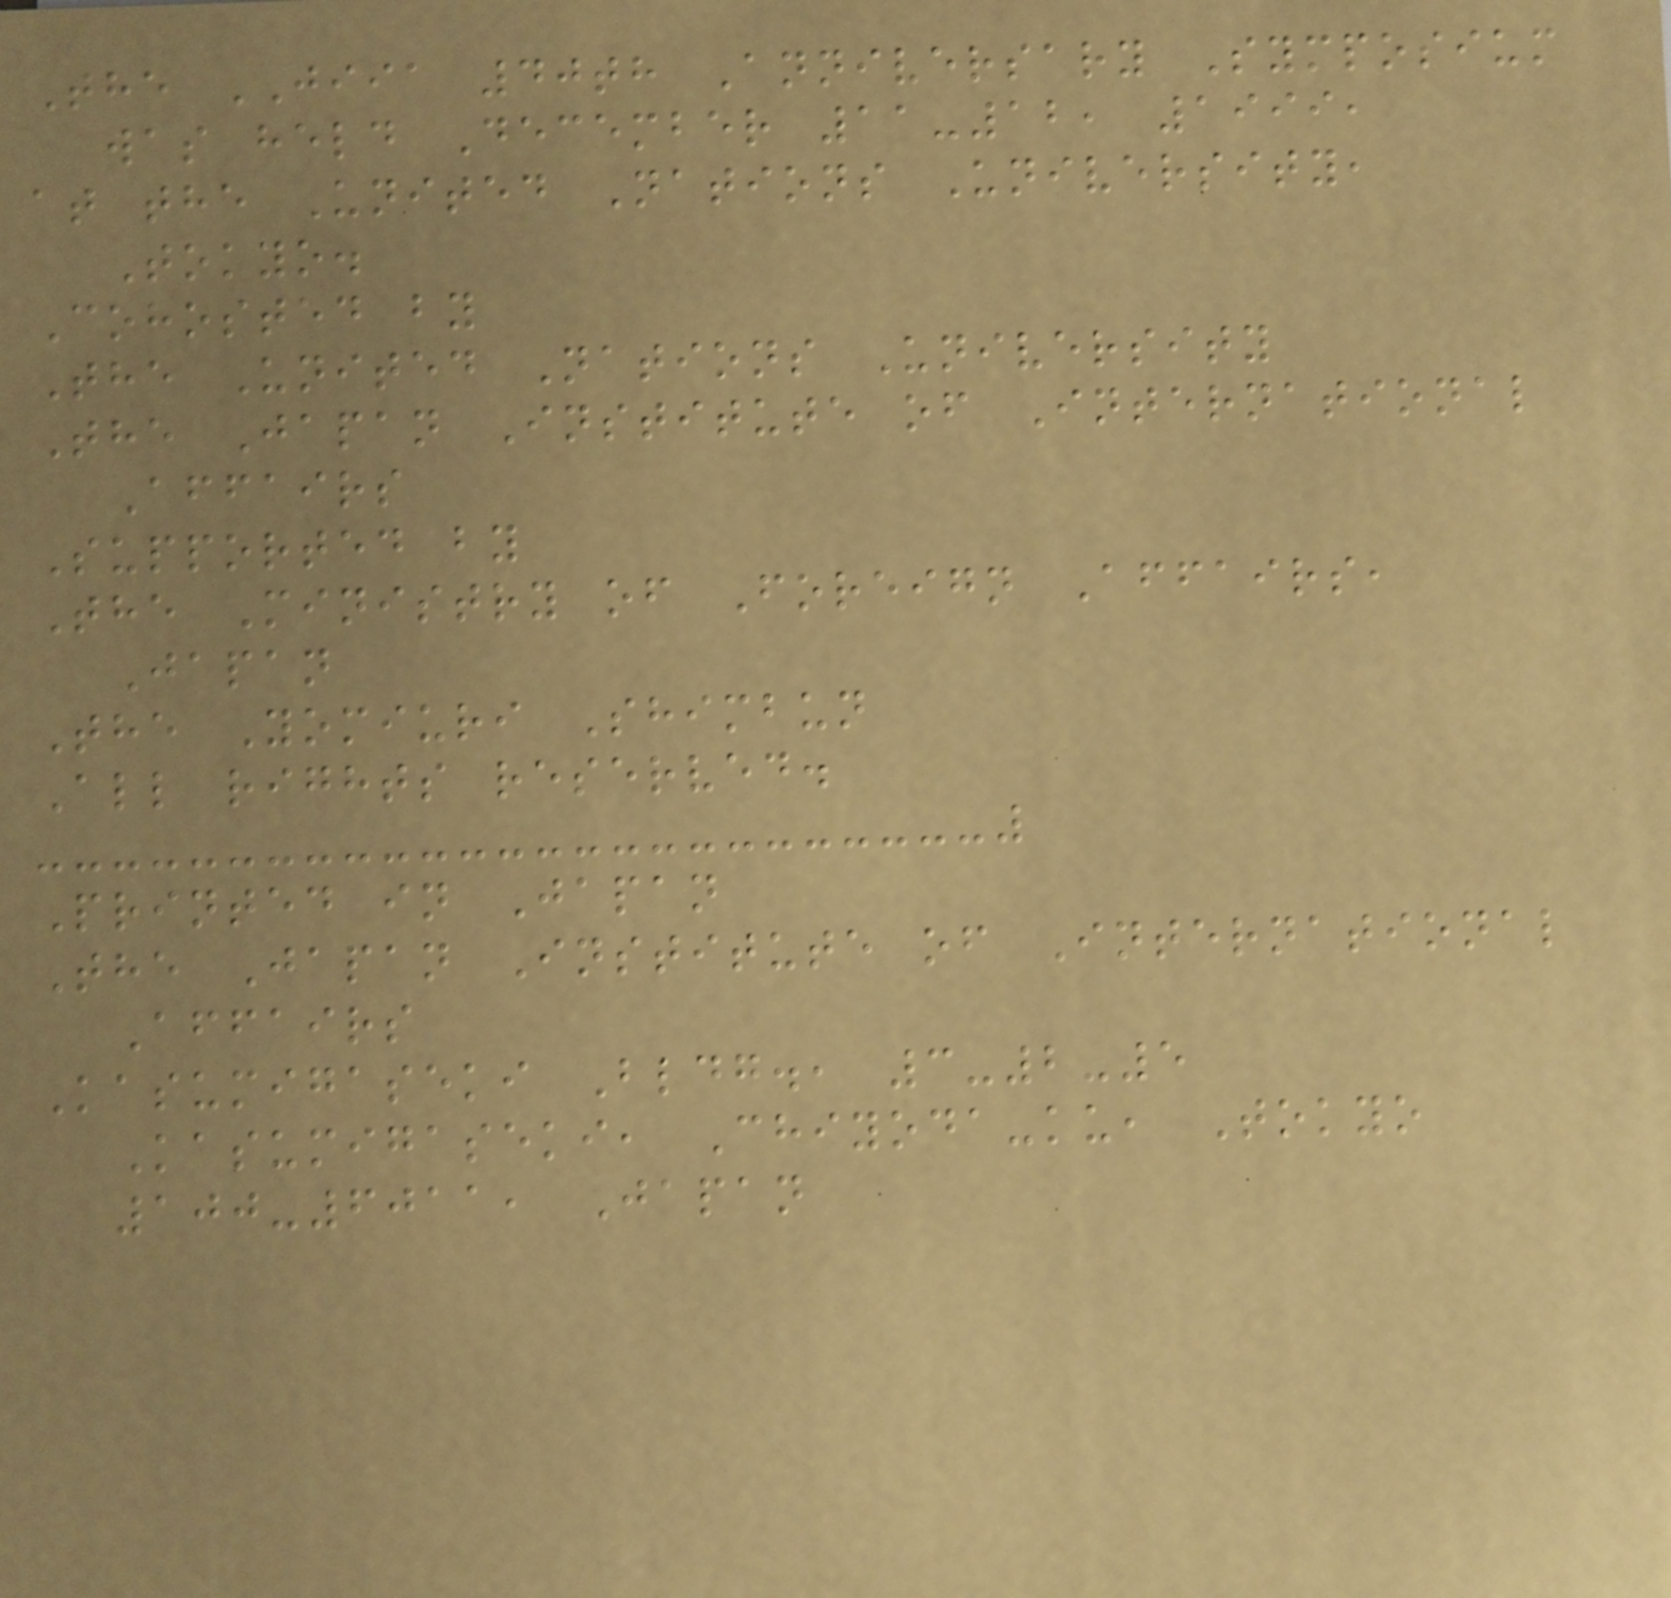The JIIA 40th Anniversary Symposium
was held December 11-12, 1999,
at the United Nations University,
Tokyo.
Cohosted by
The United Nations University
The Japan Institute of International
Affairs
Supported by
The Ministry of Foreign Affairs,
Japan
The Yomiuri Shimbun
All rights reserved.
Printed in Japan
The Japan Institute of International
Affairs
Kasumigaseki Bldg., 3-2-5
Kasumigaseki, Chiyoda-ku, Tokyo
100-6011, Japan
